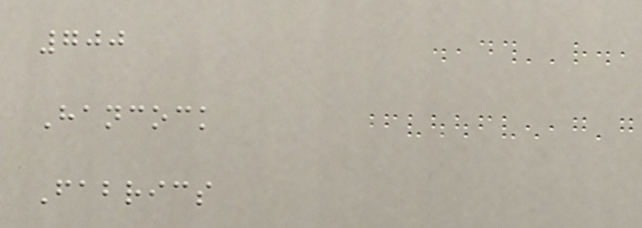700
Hancock
Fabrics
